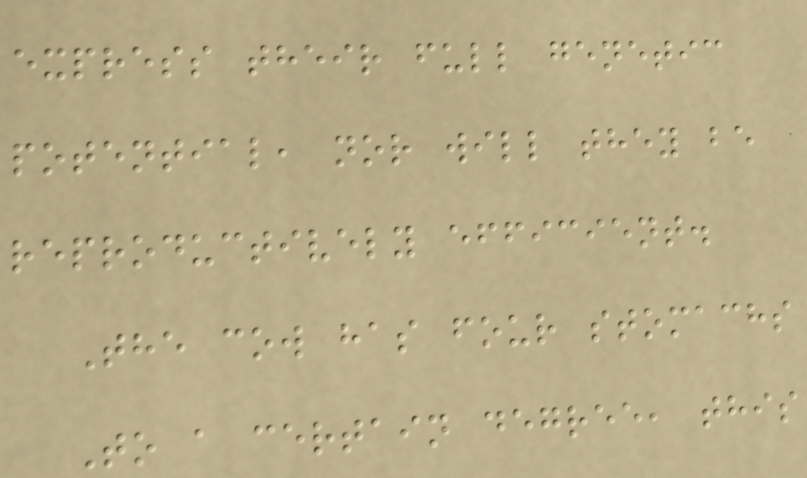express their full genetic
potential, nor will they be
reproductively efficient.
The cow has four stomachs
To a certain degree, this
